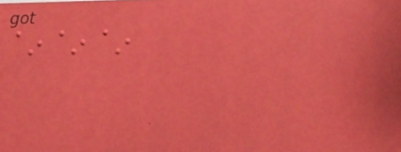~~~
